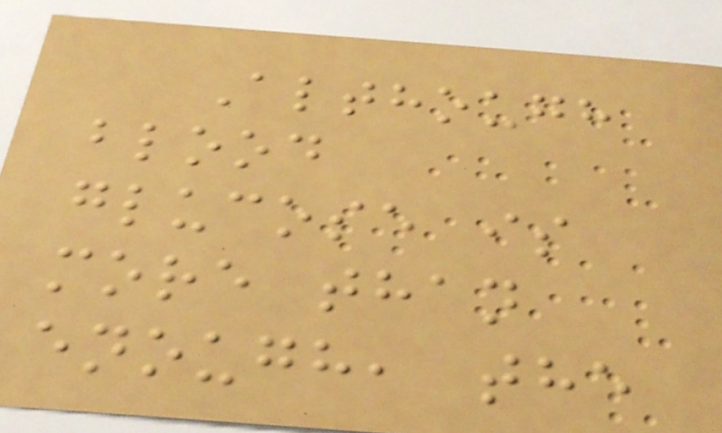Although
blood
glucose is
more than
enough, the
